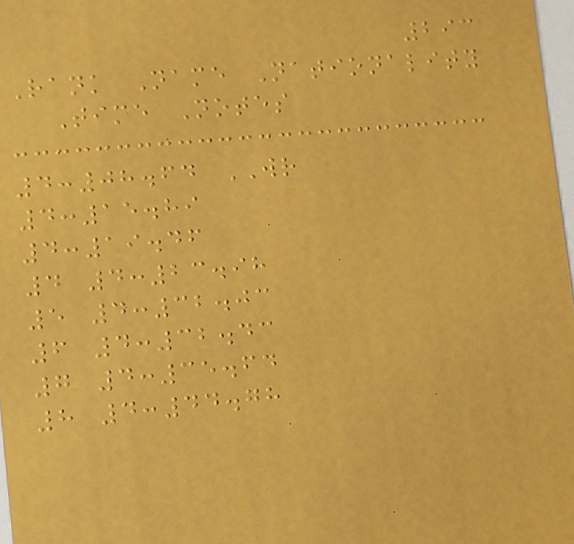293
Rank Name Nationality
Time Notes
4:08.64 WR
4:15.89
4:19.46
4 4:23.98
5 4:32.03
6 4:32.43
7 4:35.64
8 4:44.78
